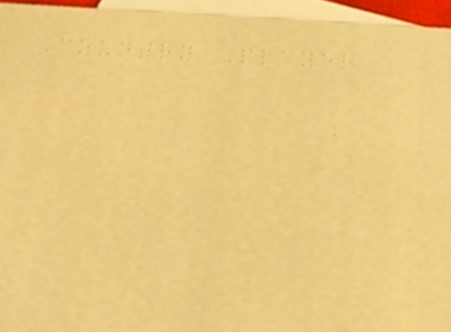Country Player
